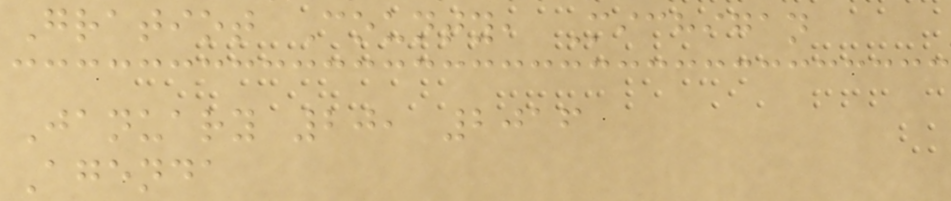Gratiot County, Michigan
January 20, 2016
Agenda
